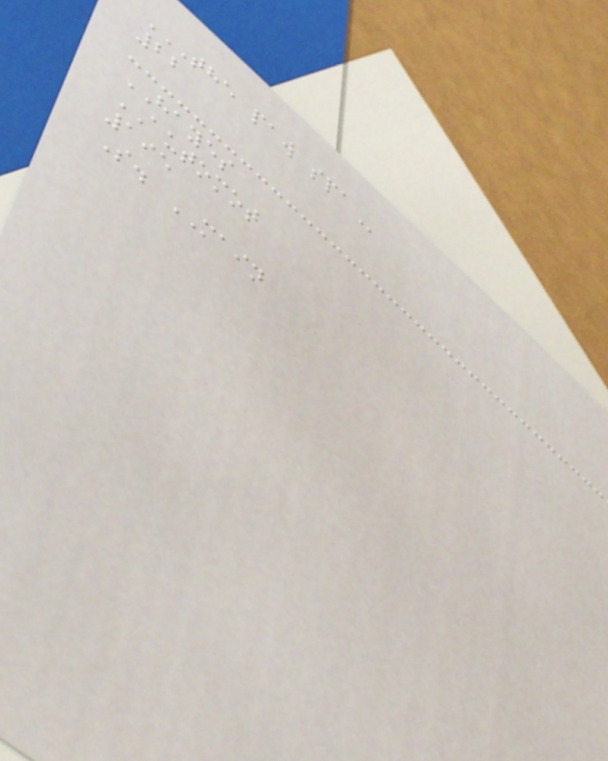THE PAW SPA
22
HAYES
AUTOMOT
195
S. MAIN
